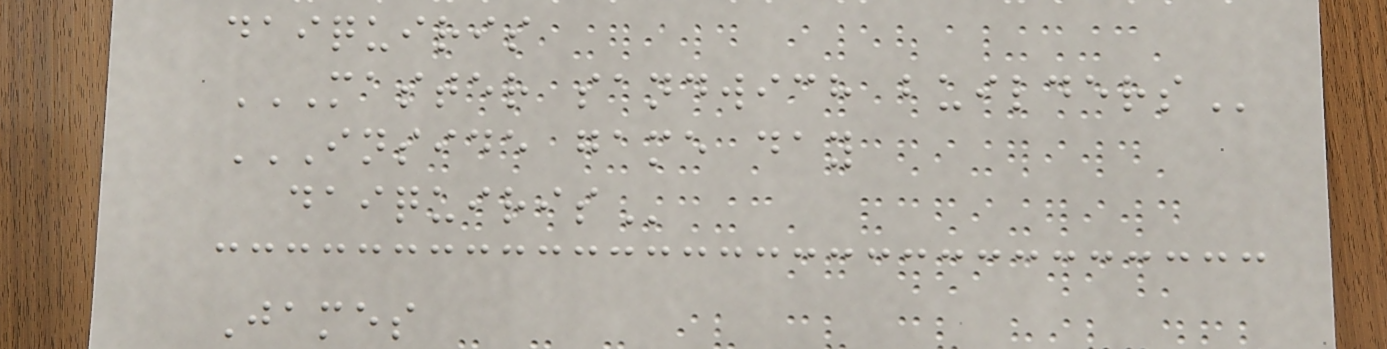daiquiris
MASTER SANDWICH BUILDERS
INSIDE GAME DAY
DAIQUIRIS
James
